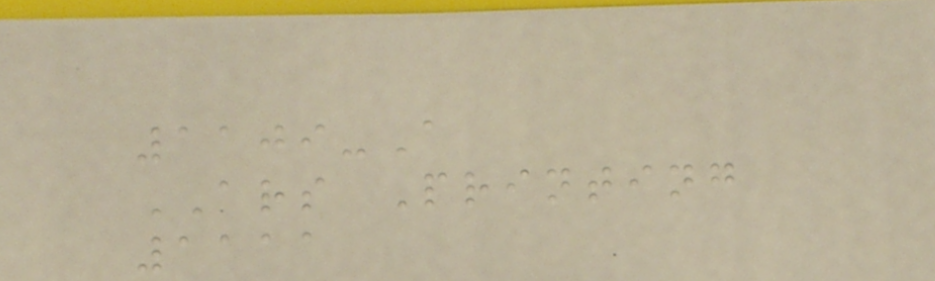1109-A
ARS Printing
1111
